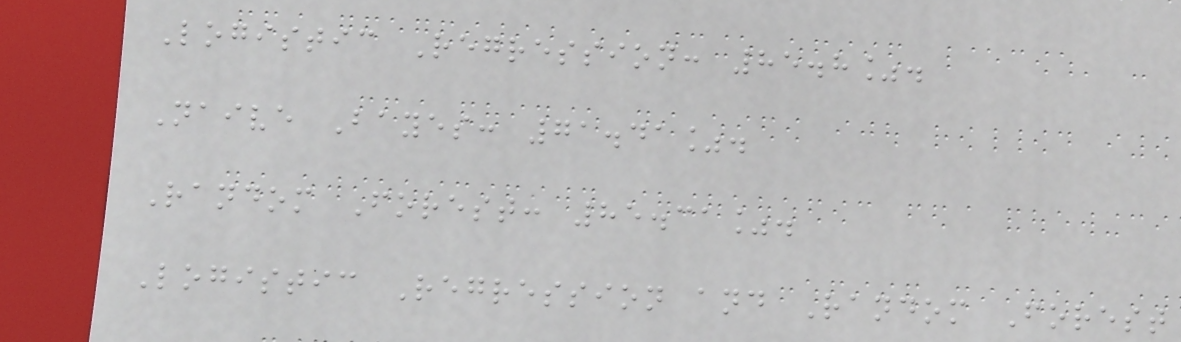Logistic Regression: 85.8%.
Naive Bayes: 71.41%.
Random Forest: 85.31%.
Logistic Regression and Random Forest
